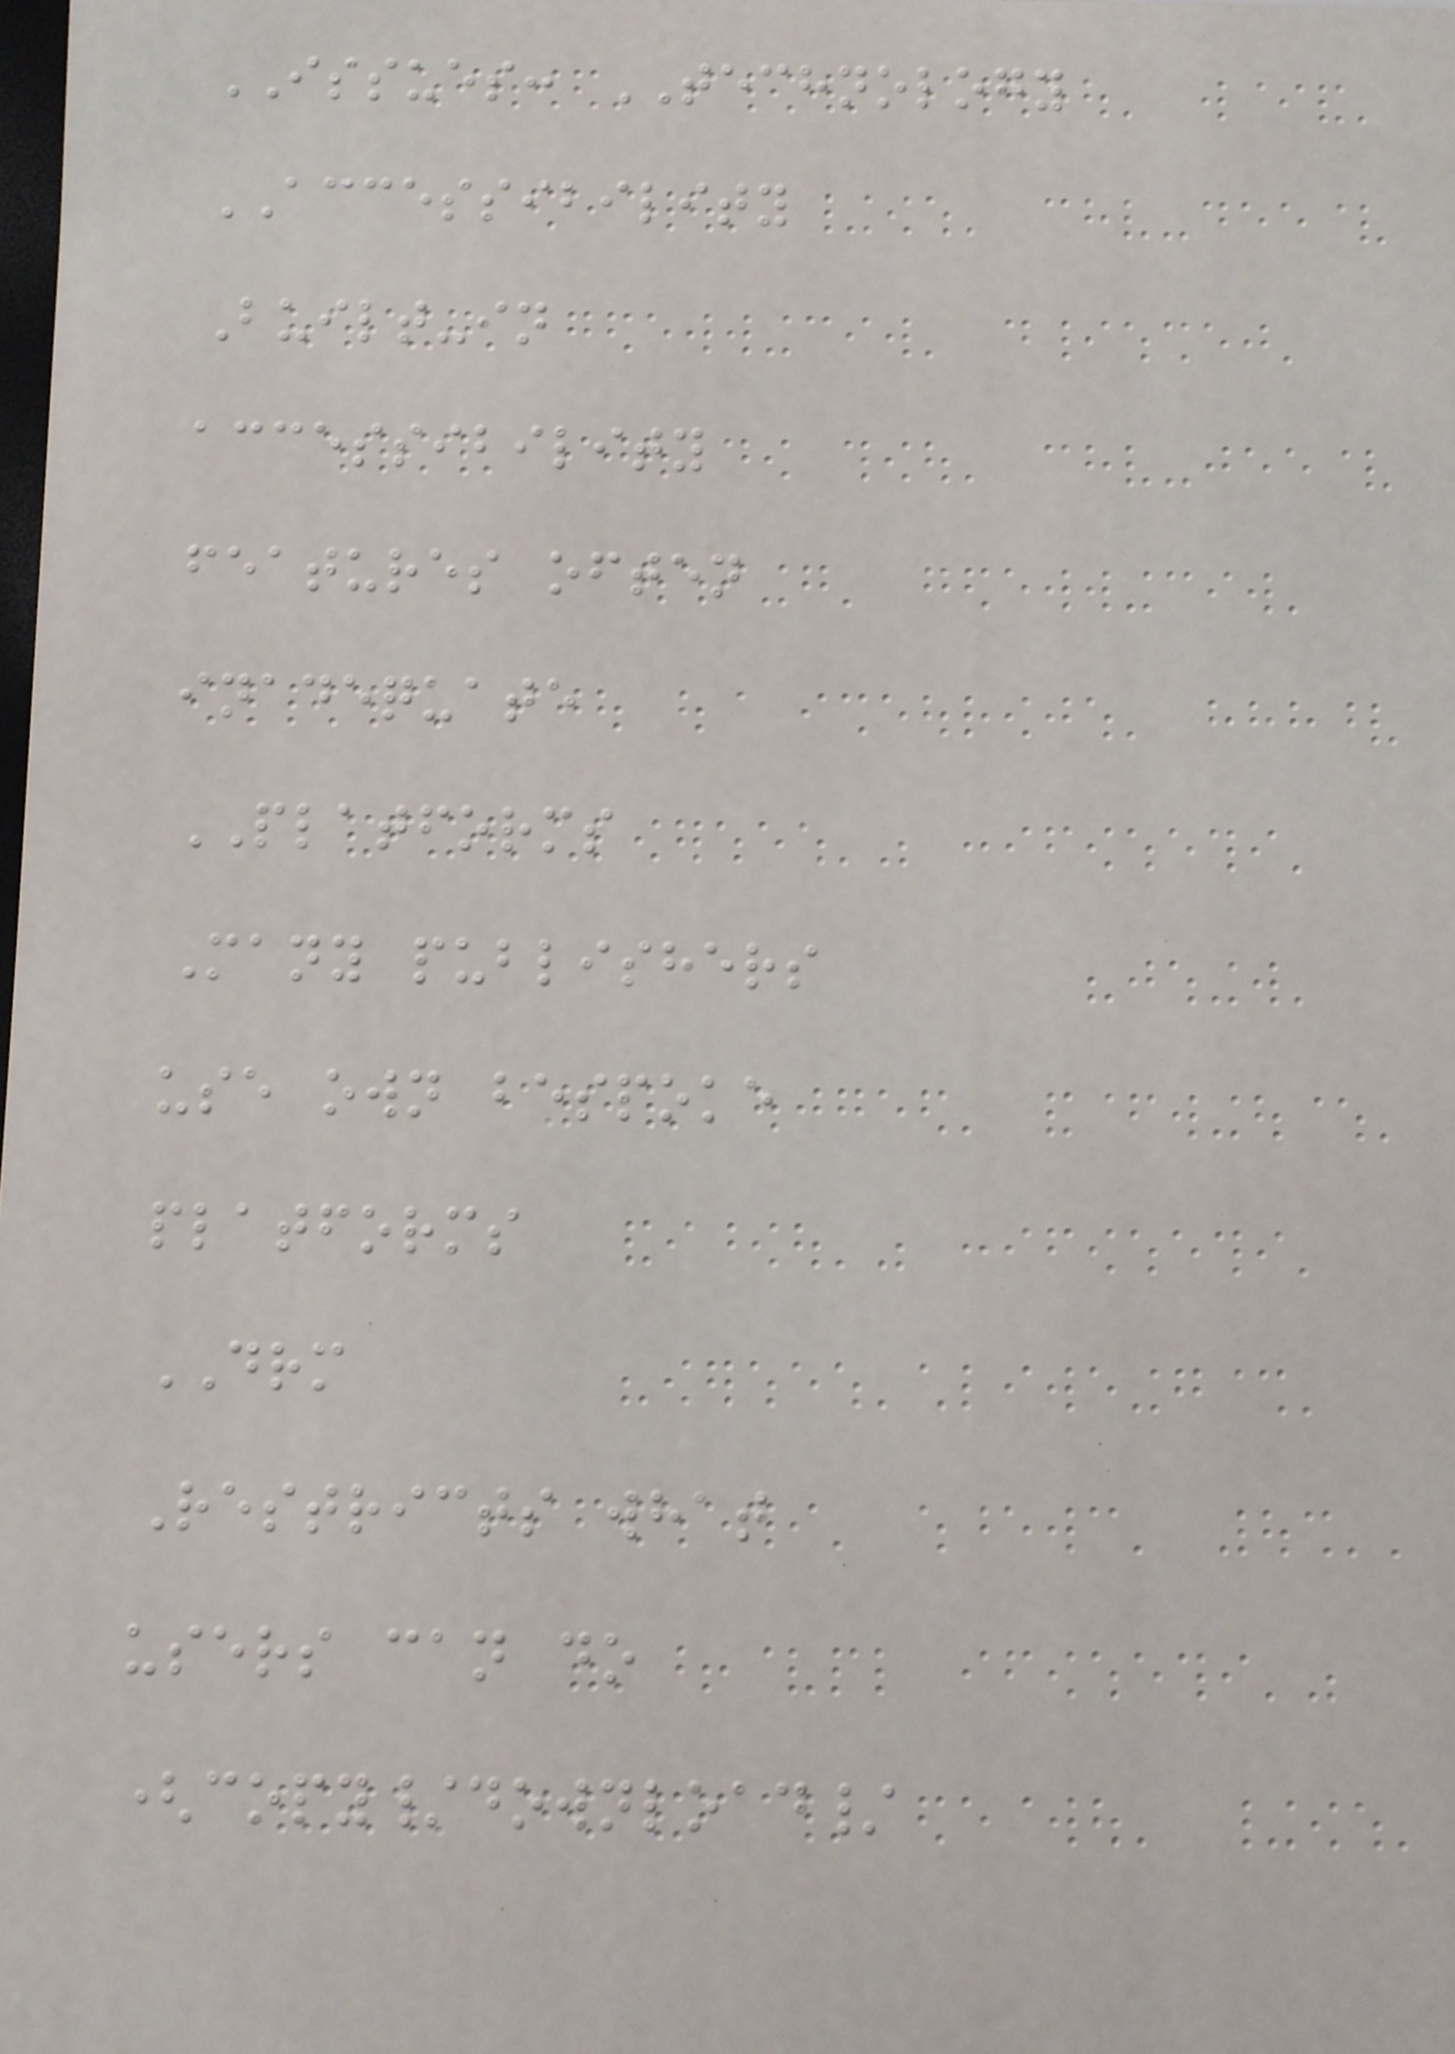ISSUES: TECHNOLOGY
ACCESSIBILITY
Built-in
accessibility
features often
inadequate
PLATFORMS
Many publishers
use own bespoke
platforms
DRM
Restricts what
users can do
(copy/download/
